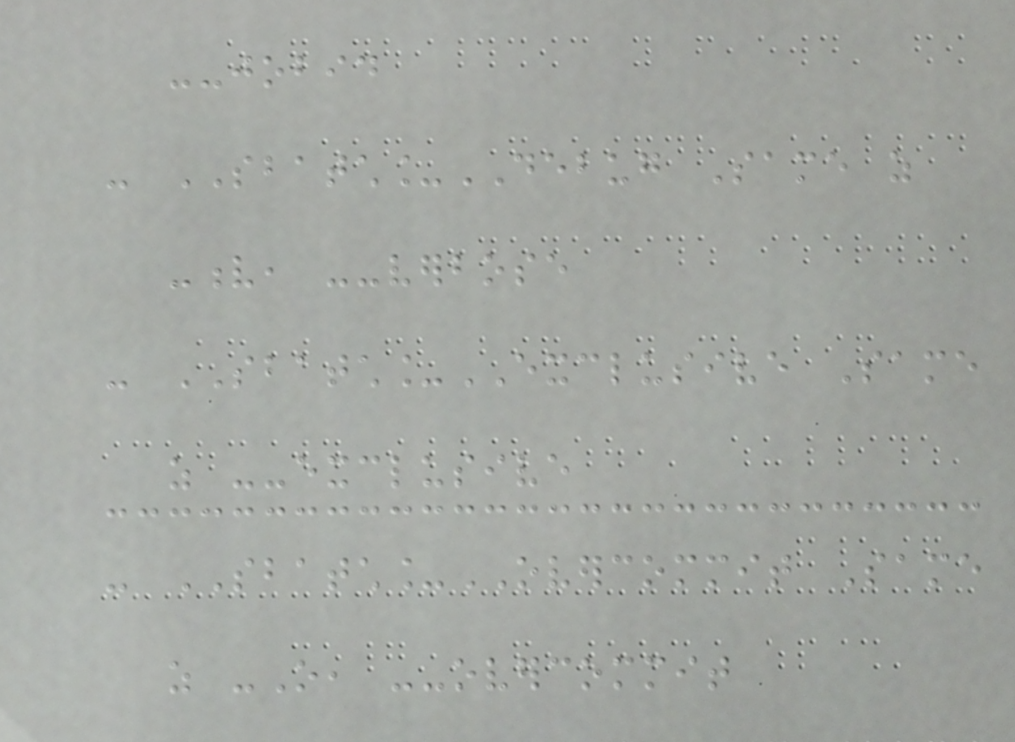--jobid
- SBATCH_DEBUG Same as
-v, --verbose
- SBATCH_EXCLUSIVE Same
as --exclusive
- SBATCH_OVERCOMMIT Same
as -O, --overcommit
